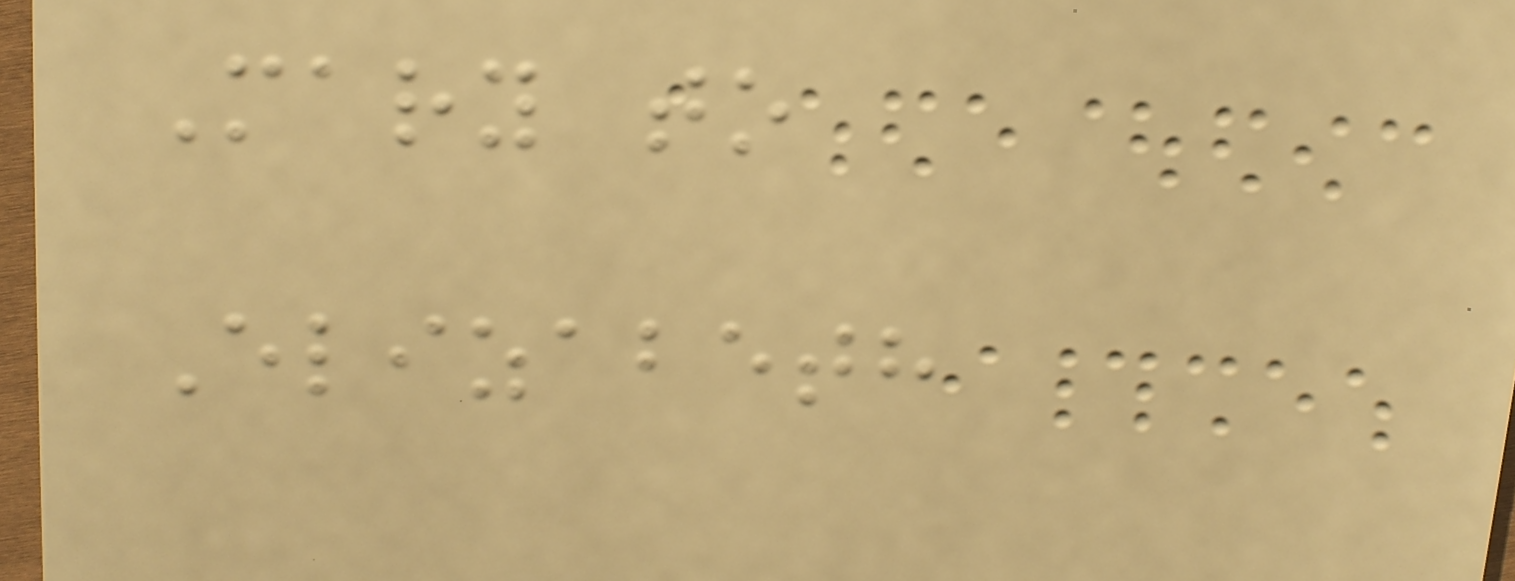Mary to
Elizabeth
